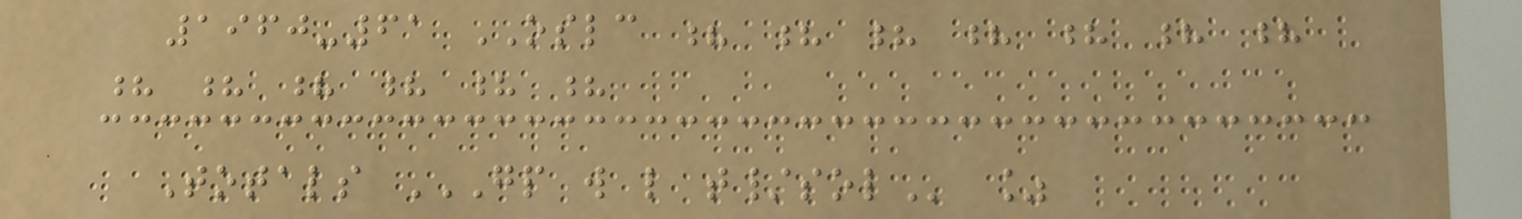1960-61 OSLC ? ? ? ? ? ? ?
? ? ? ? ? ?
Totals GP W L T/SOL %
